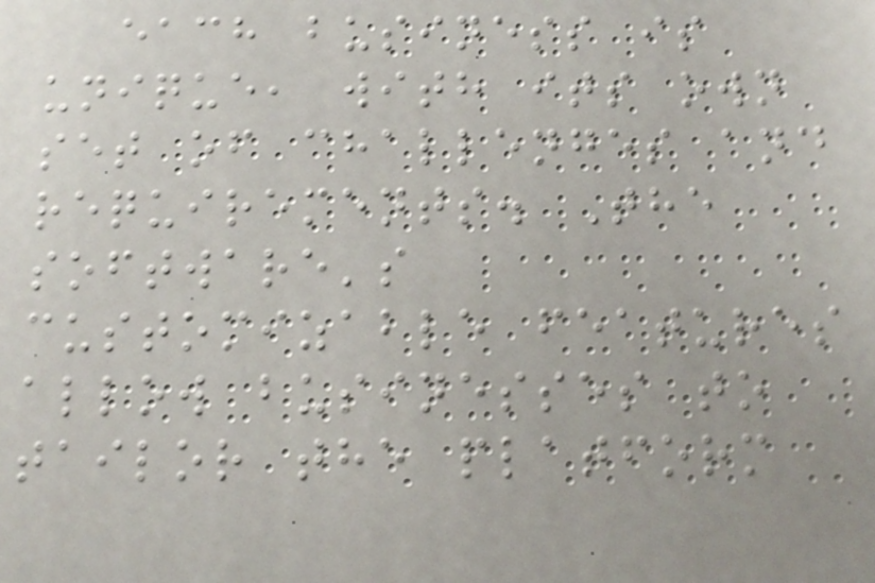each business is
unique, with its own
set of challenges and
requirements. The
software's
customizable features
allow businesses to
tailor the platform
